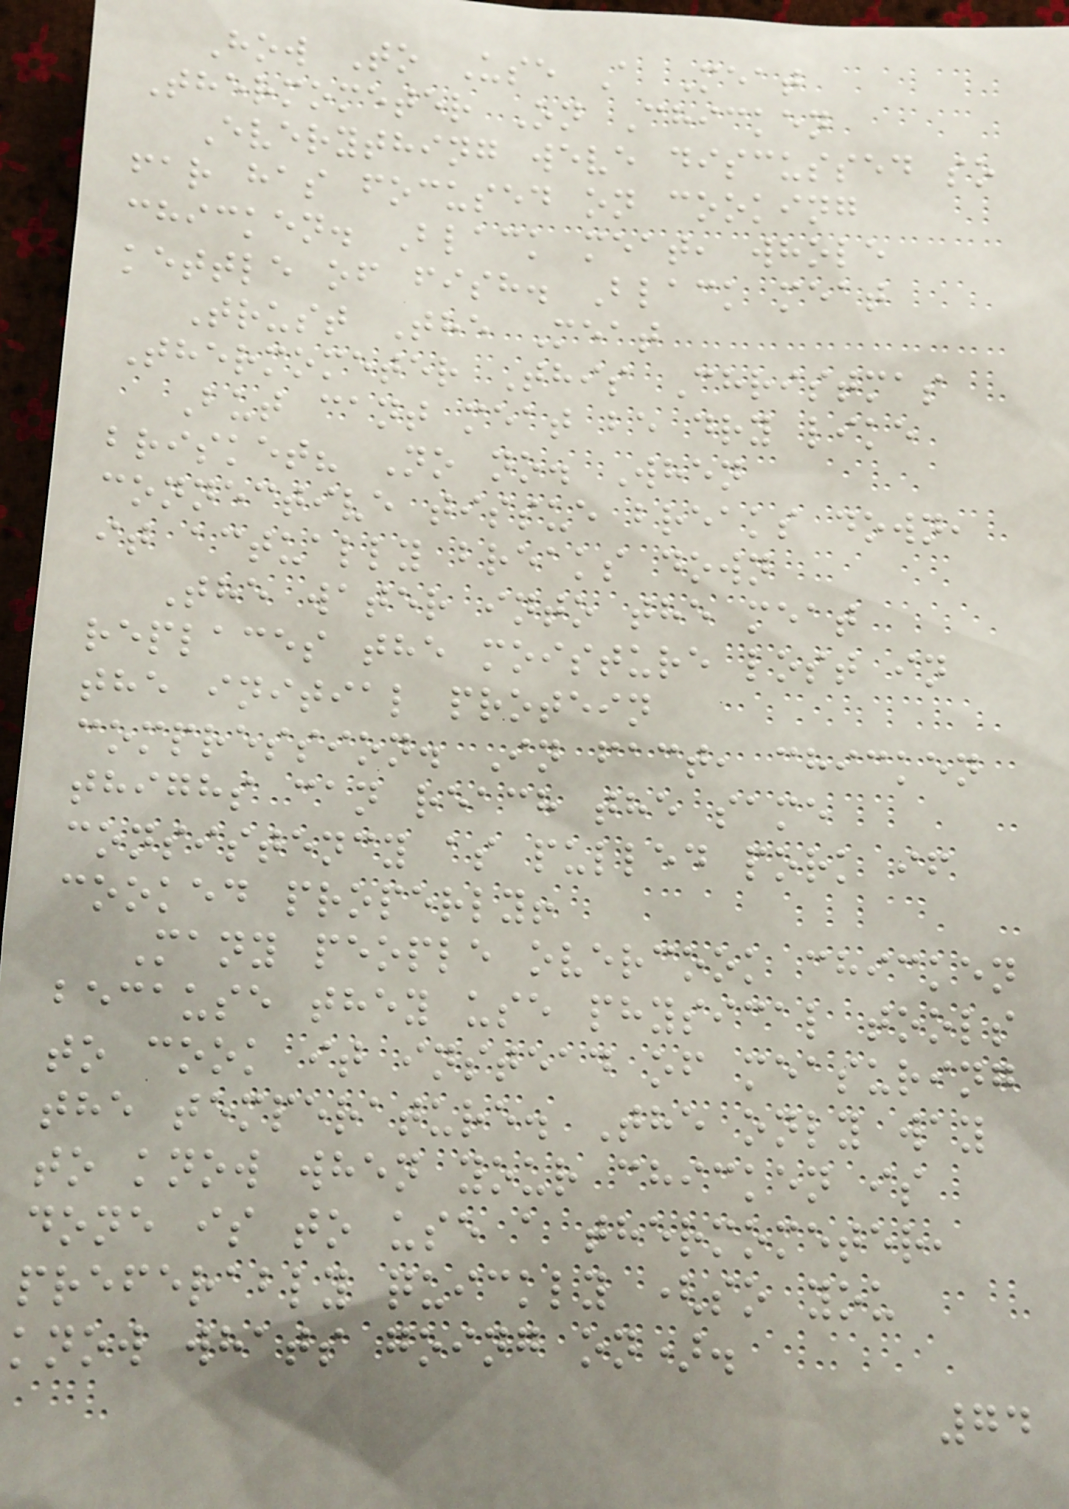How To Use A Meat
Thermometer On Chicken
Everything weve discussed so
far has focused on cooking
chicken. Black meat, whole
kettle of fish. Black meat
Trust The Meat
Thermometer This Christmas
But cant meat be dry like
brisket? No no. When
connective tissue breaks down,
it actually breaks down
The water into the meat
replaces the moisture lost in
the initial protein
compression. In fact, chicken
thighs can reach the same
consistency as pulled pork if
cooked properly!
Many people overcook chicken
because they use physical tools
to cook it instead of measuring
the temperature. The only way
to know when your chicken is
done is to use a thermometer,
preferably quickly (so you
know whats going on).
74
